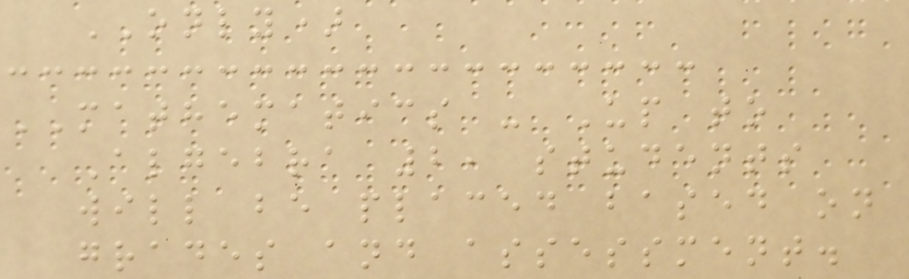ONLY)
MATHEMATICS - Up to
Algebra 2, students
will be placed based on
grades and assessment.
